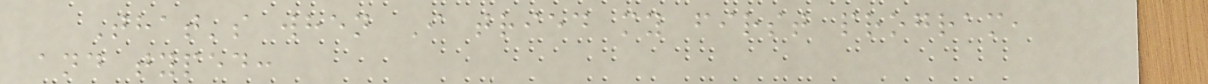That's when I tried my first program,
and typed:
